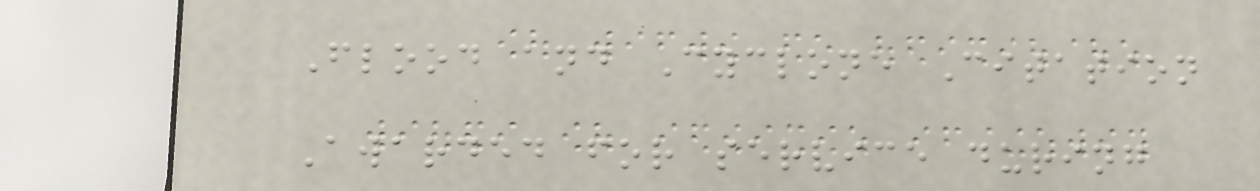Flood and Cyclone Citation
Awarded for service during
